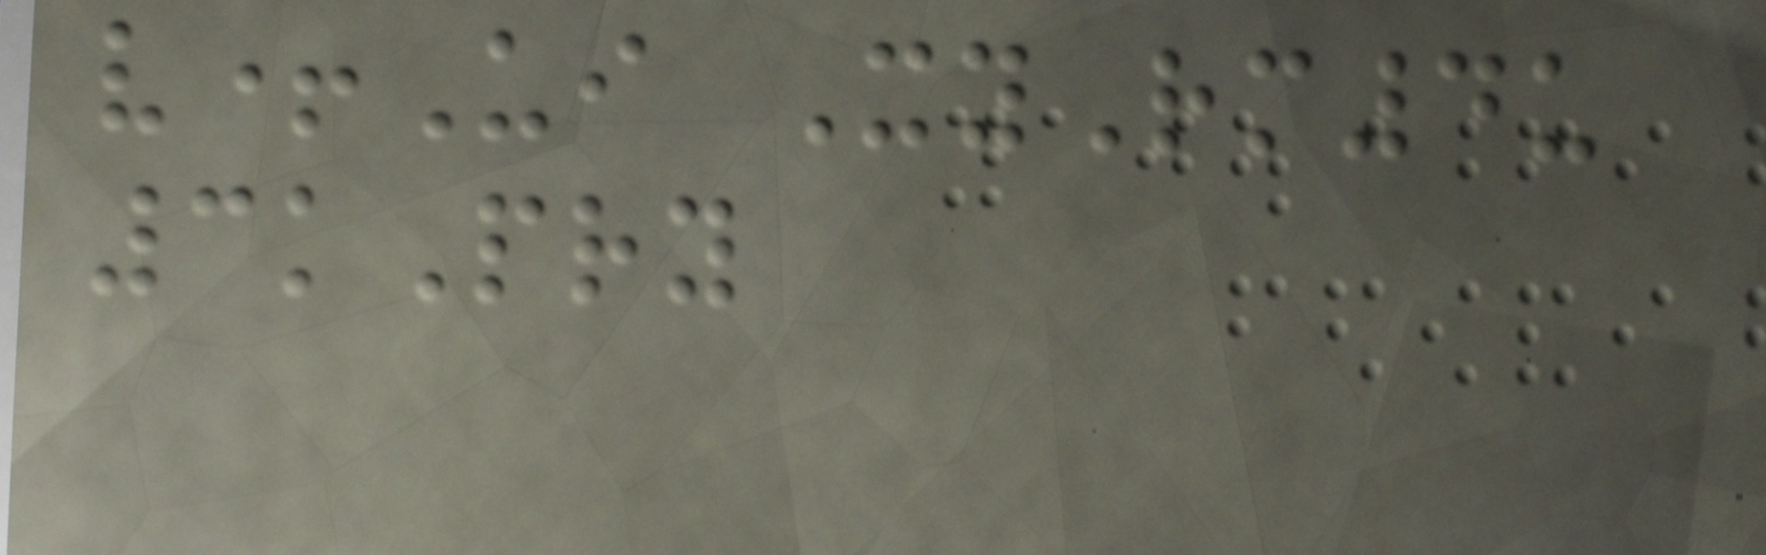v+Ui XyRm4u
3kPry
